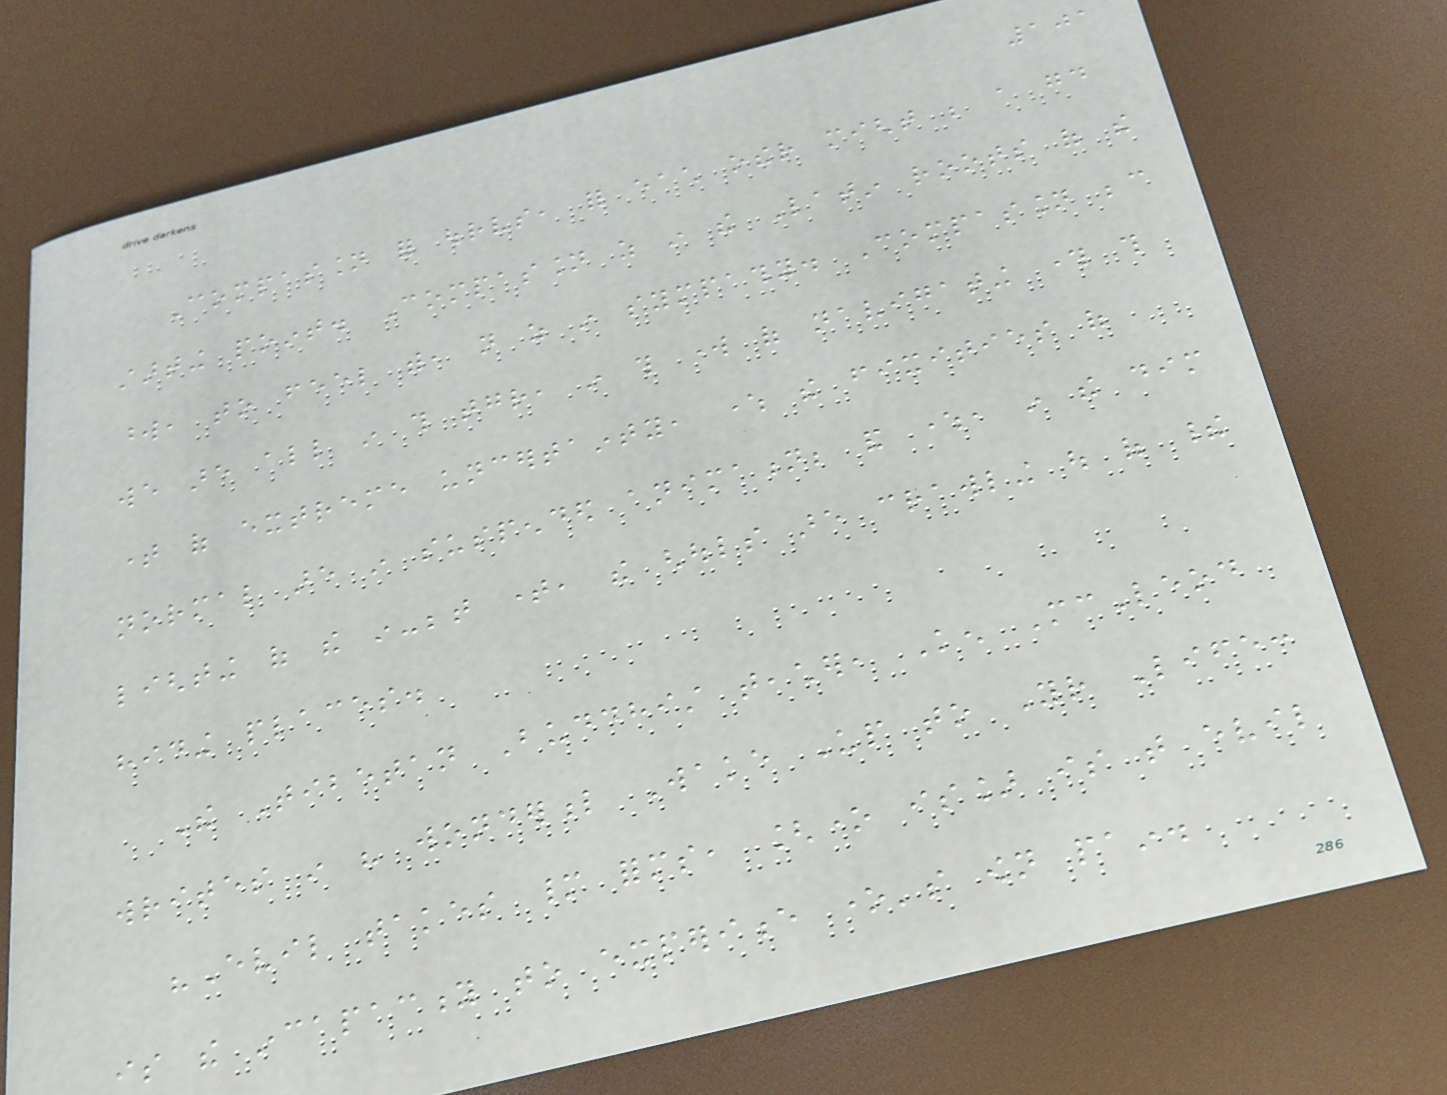101
Compassion for ourselves, for each other might be a good
starting point. Compassion as in the Latin roots of the
word, to feel with, not as in sympathy. Compassion because
we are all in this together, in this work of navigating through this
time of extreme uncertainty, where the fixities of
normal are in suspended animation; and where, in the dim
lighting of the in-between time, the ghouls are crawling out of their
hiding places.
The Tibetan Buddhist teacher, Ken McLeod
writes in his wonderful Wake Up to Your Life:
"Evil takes many forms, [one is] is that evil
is the incapacity to experience one's own pain.
